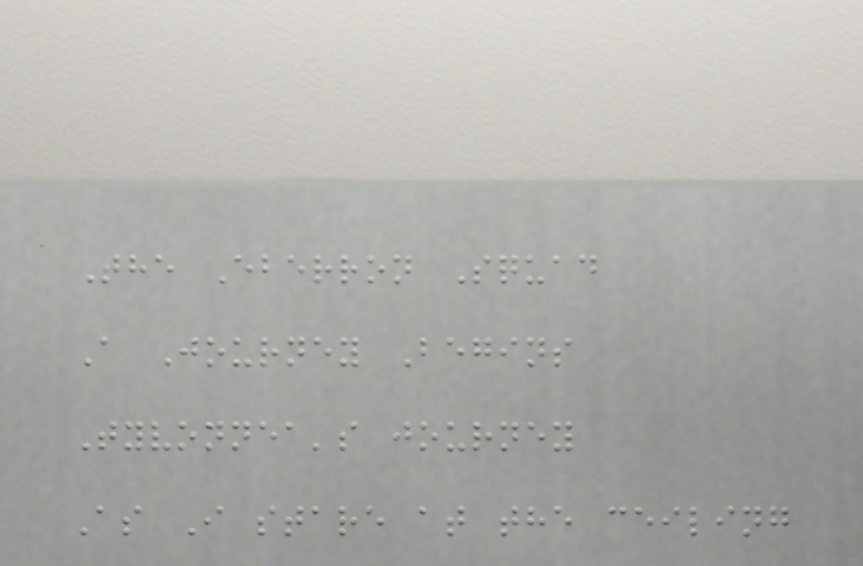The Eberron Squad
A Journey Begins
Tyvonnea's journey
As I stare at the ceiling
